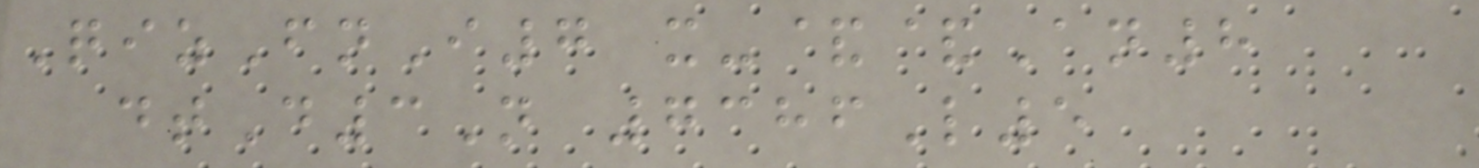QizFnI7 x-&&An8
dtD3N 7386L5
